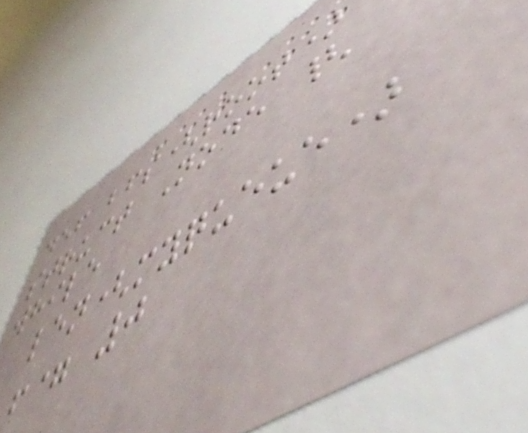def bfs(root)
struct Node {
while
len(myqueue)
!= 0
